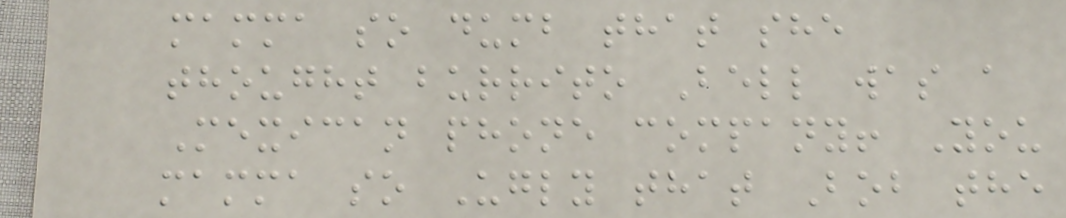mamma so dumb that she
thought burrito Bell was a
Mexican phone company! You
mamma so Ugly that Bob the
